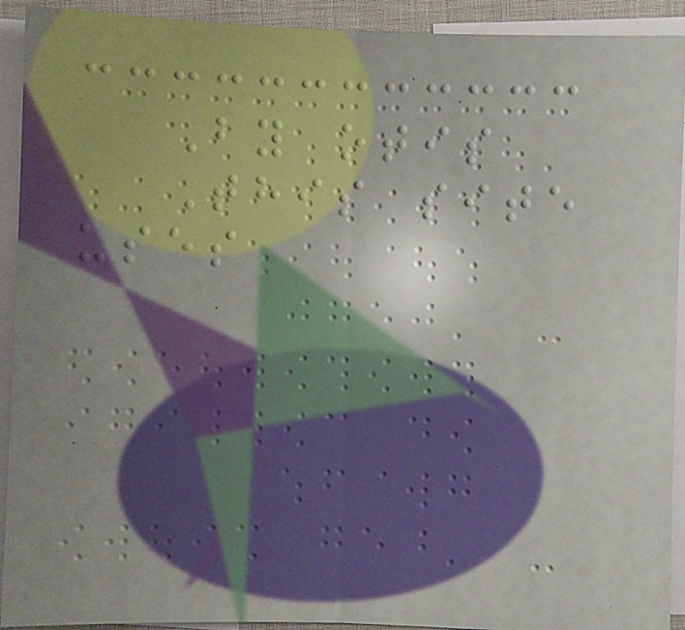By otis
This site
uses
